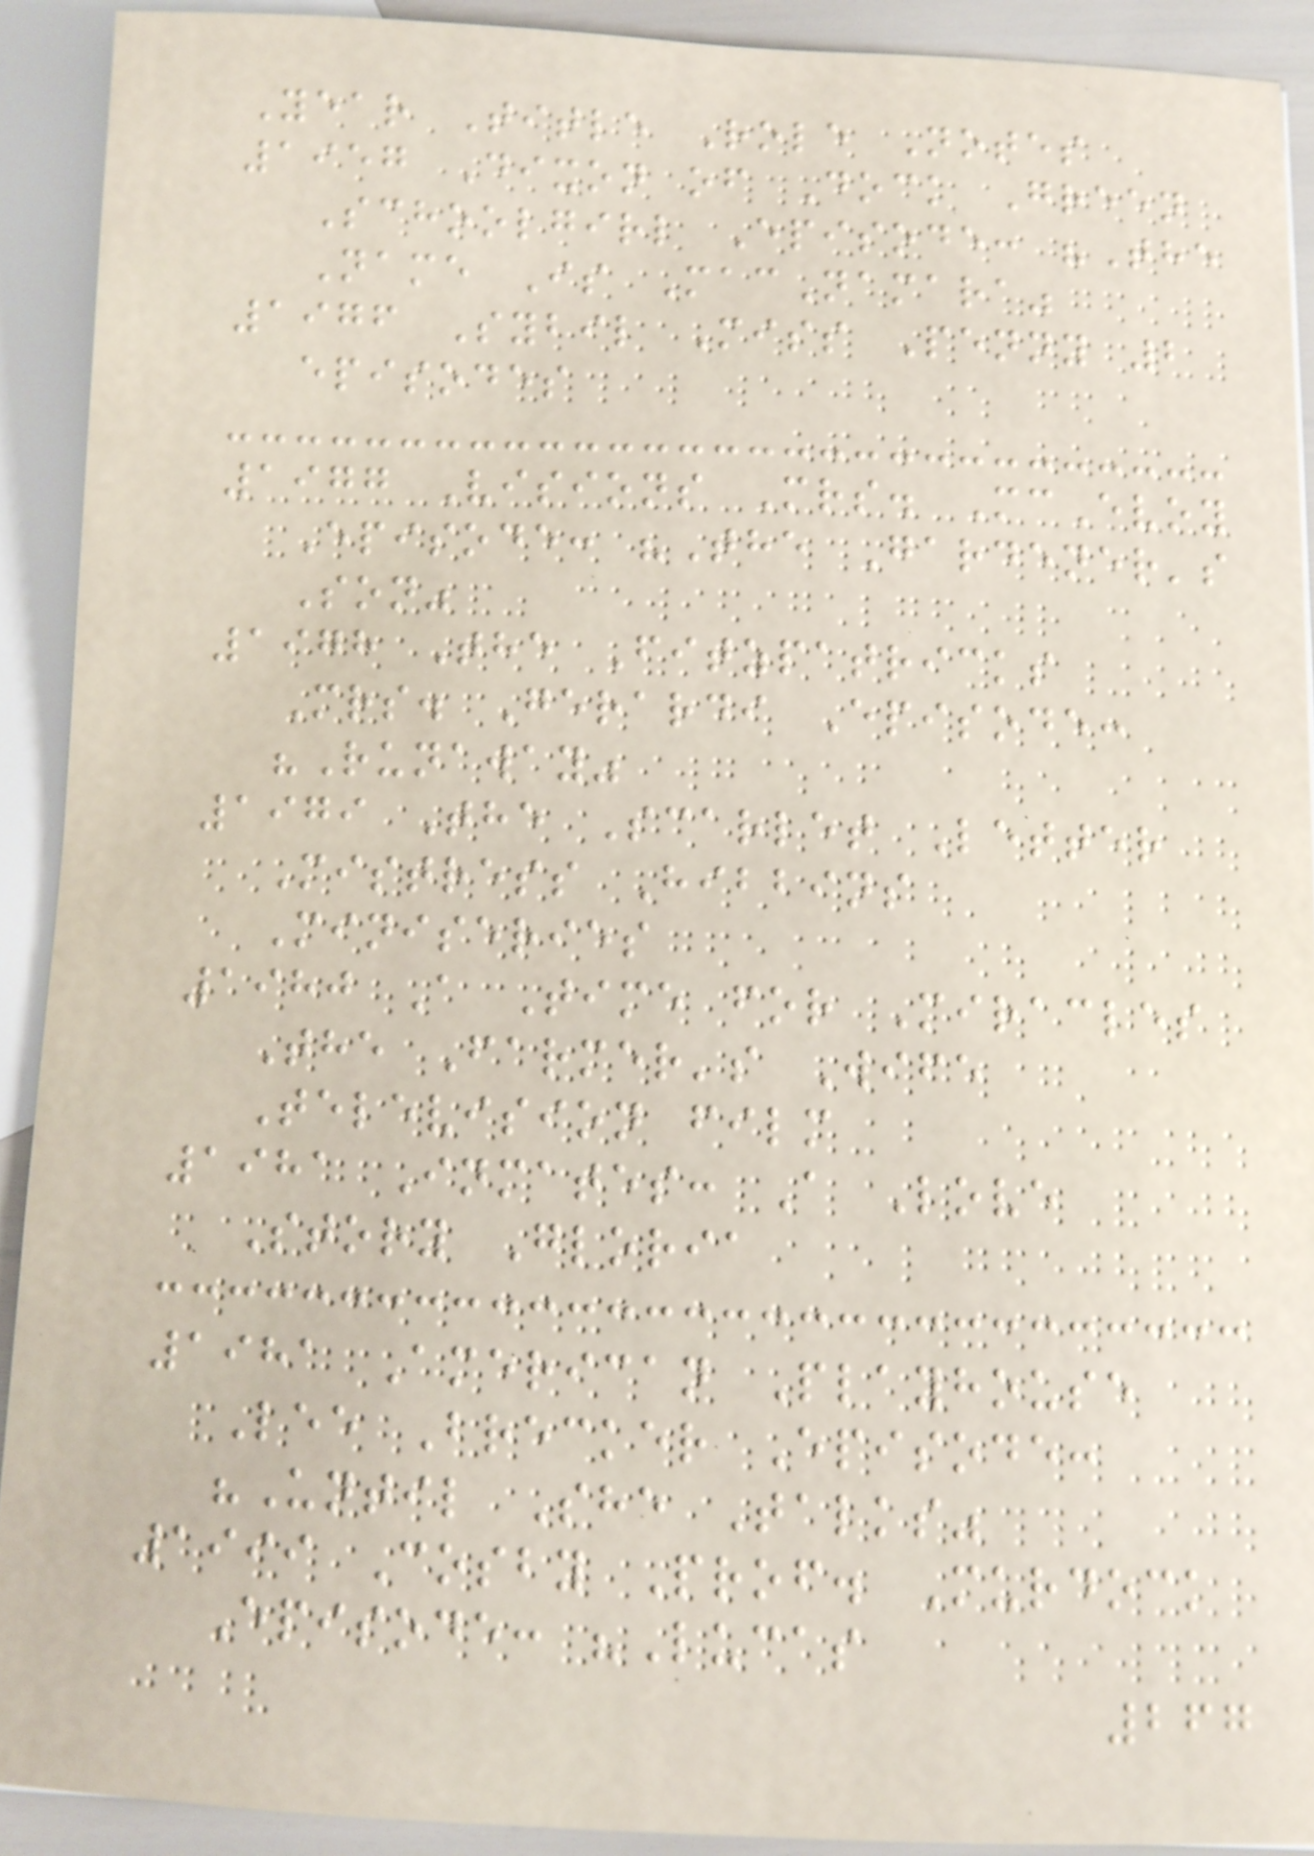Year Title Role Notes
1957 Dixon of Dock Green
Schoolgirl Episode: "The
Name Is MacNamara"
1976 Sybil Miss Penny 2
episodes
1977 Visions Mrs. McEvoy
Episode: "The Gardener's
Son"
1978 The Fitzpatricks
Mrs. Gerardi Episode:
"Runaway"
1979 The Scarlet Letter
Mistress Hibbins
Miniseries
1980 A Time for Miracles
The Farmer's Wife
Television film
1981 Inmates: A Love
Story Gloria
1981 American Playhouse
Lee Brecker Episode:
"Until She Talks"
1999 Cosby Prof. Murdock
Episode: "Lucas
267
